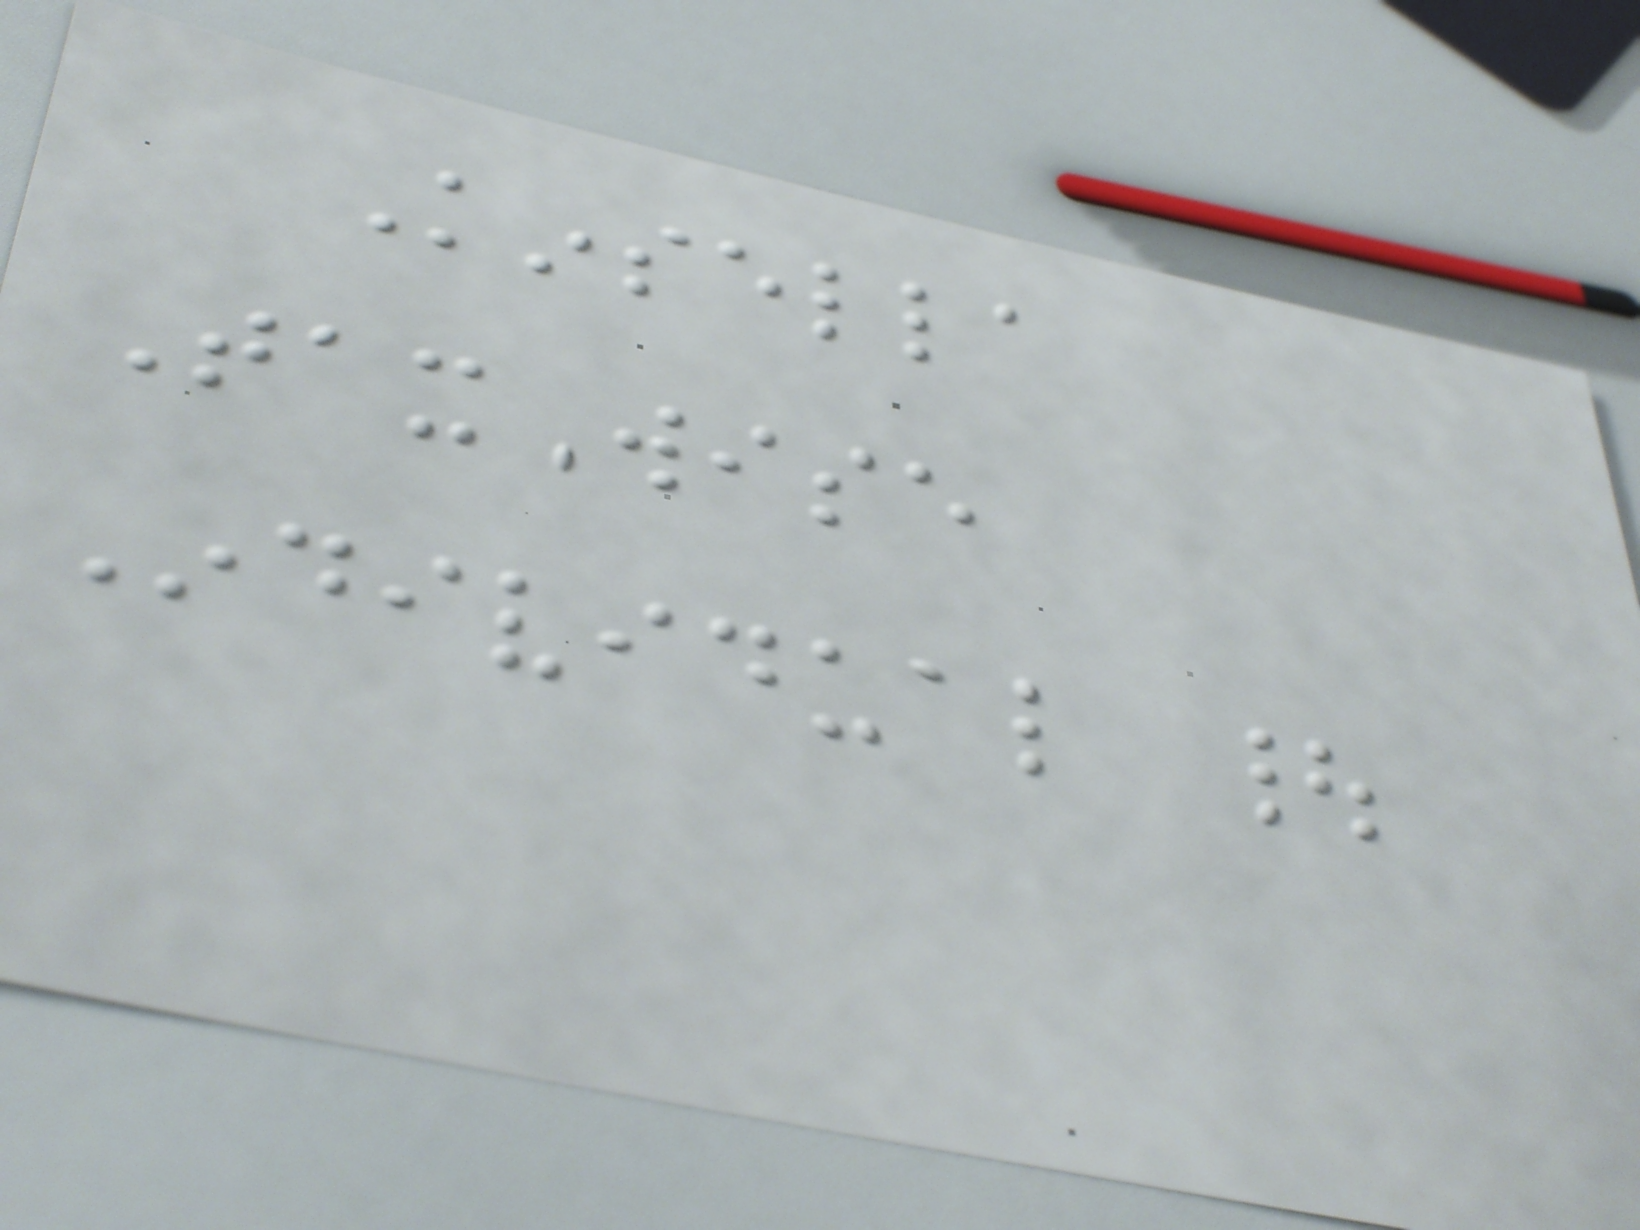Kinsella
TaxWise
Individual |
